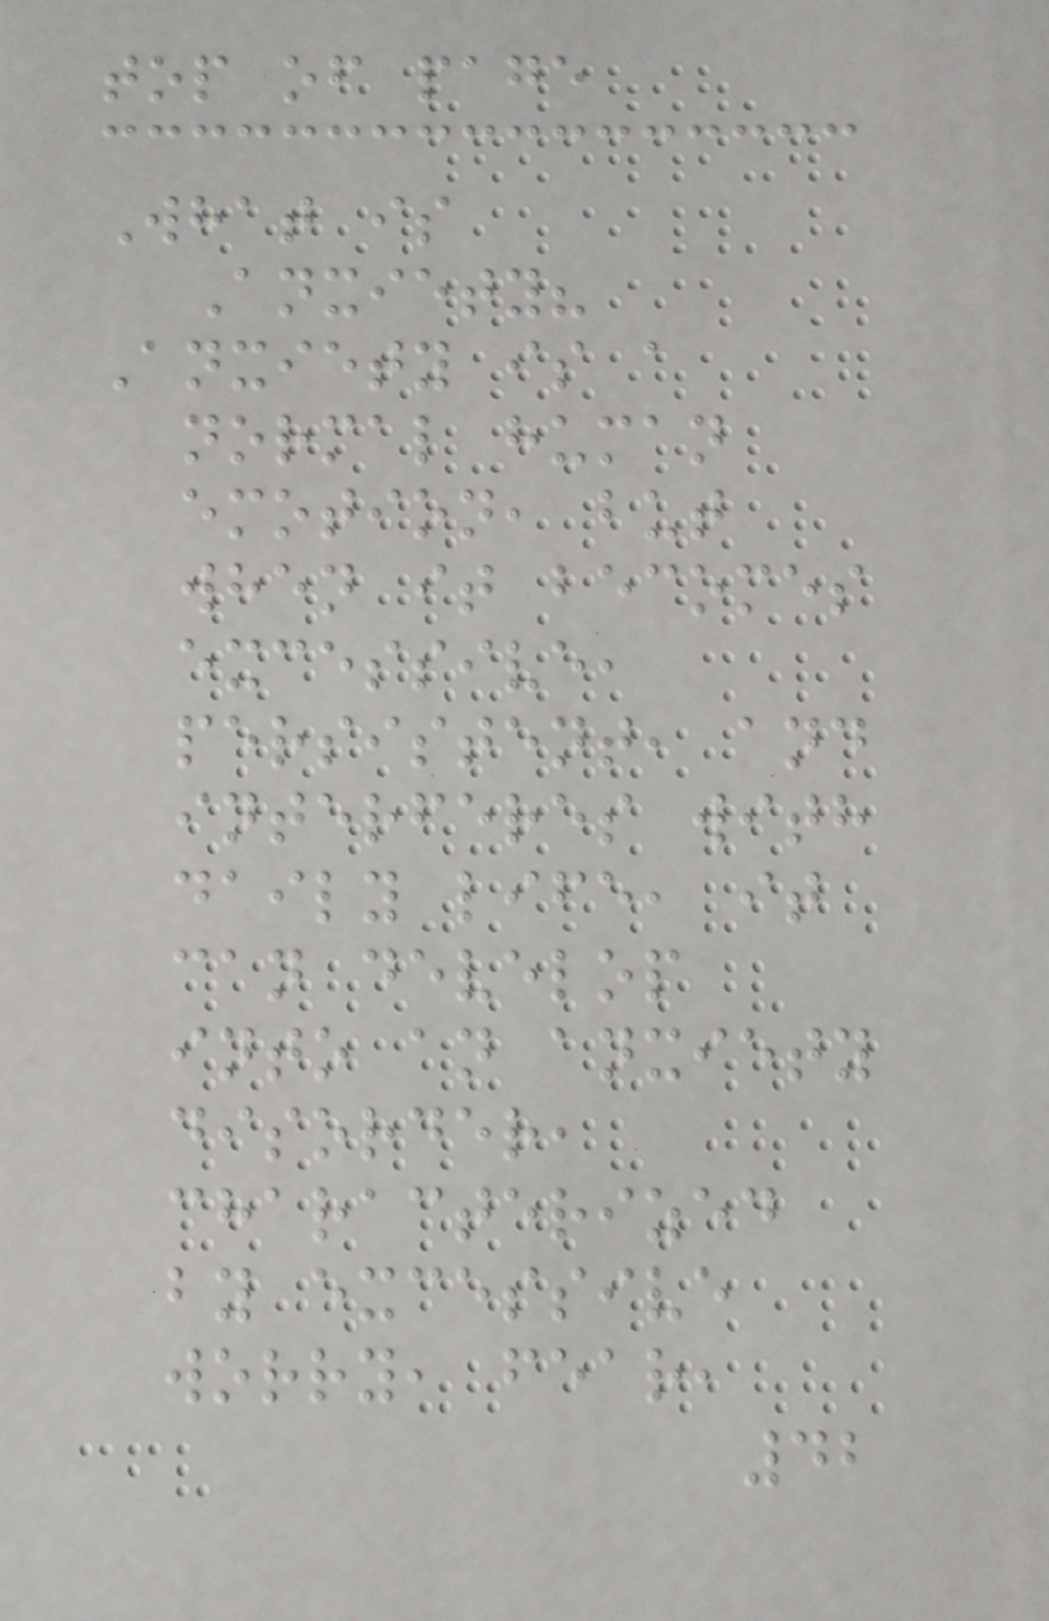top of page
What is
Anxiety?
Anxiety is a
normal human
emotion, but
when it becomes
excessive,
persistent, and
interferes with
daily life, it
can develop
into an anxiety
disorder,
characterized
by excessive
worry, fear,
42
